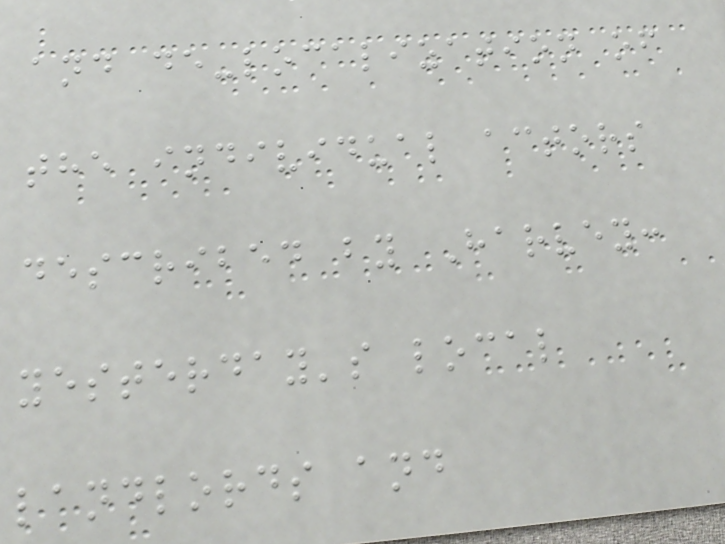and de-localization of
the individual actors
described by Harvey:
yesterday's local
landlords and
